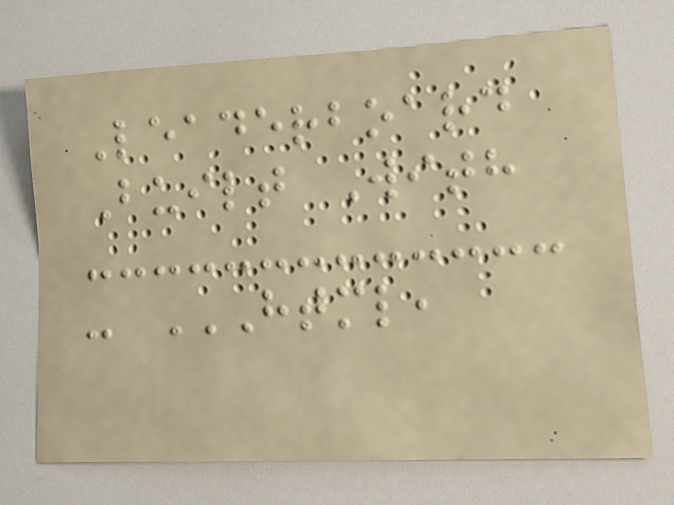Leaderboard
Built With
- HTML,
